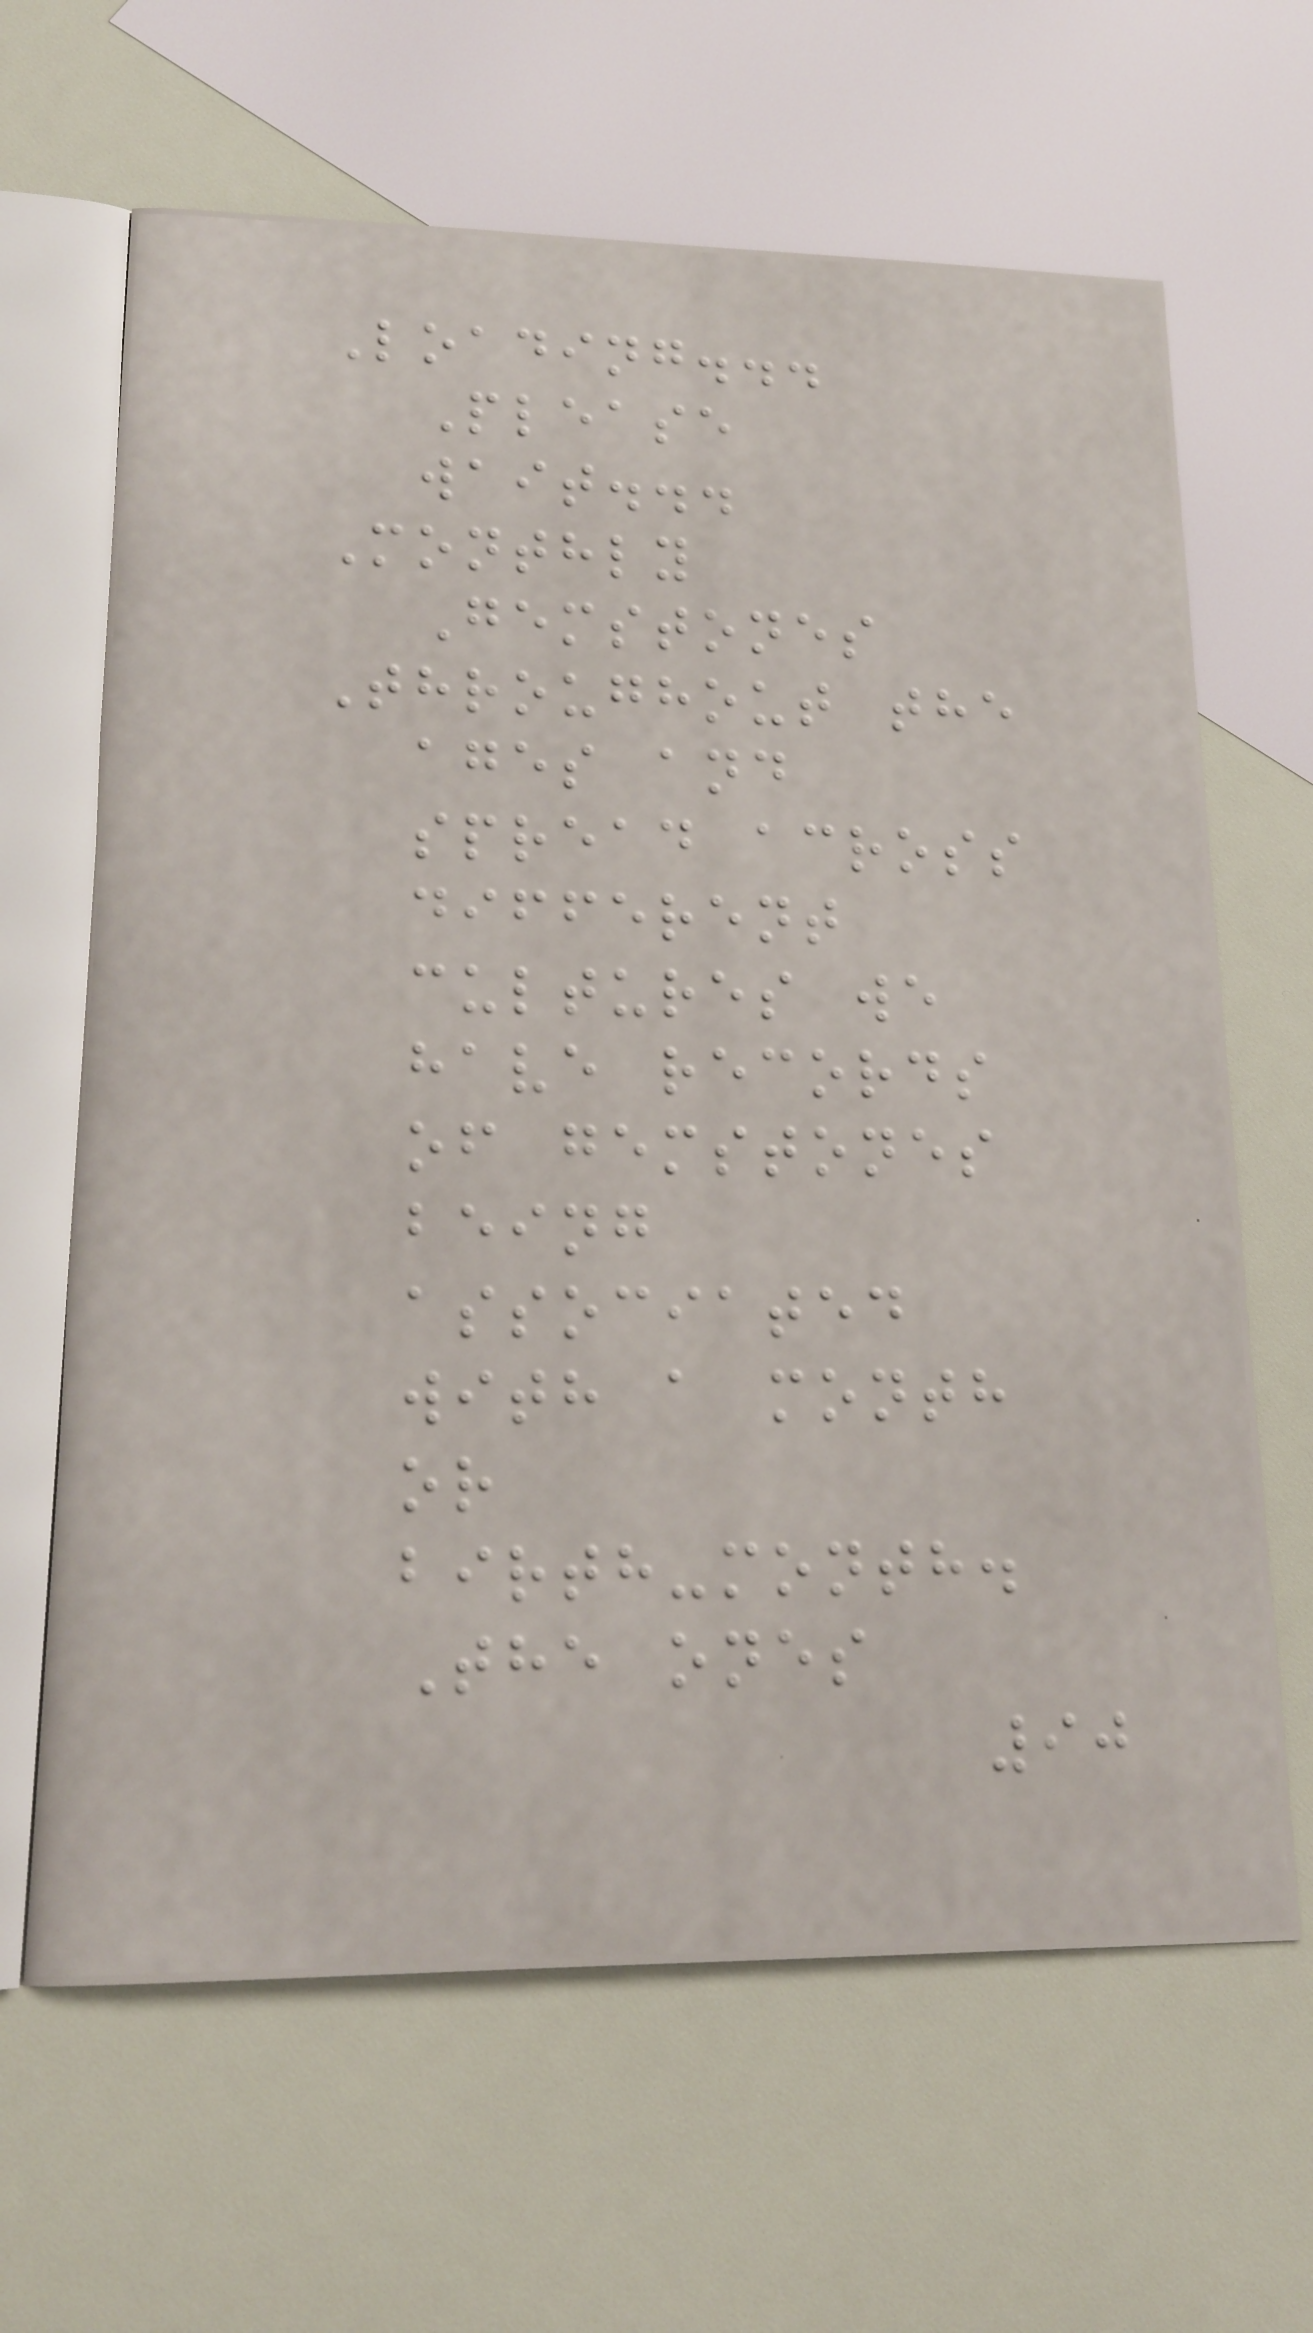Loading...
Please
wait...
Monthly
Gemstones
Throughout the
ages and
spread across
different
cultures we
have records
of gemstones
being
associated
with a month
or
birth-month.
The ones
90
